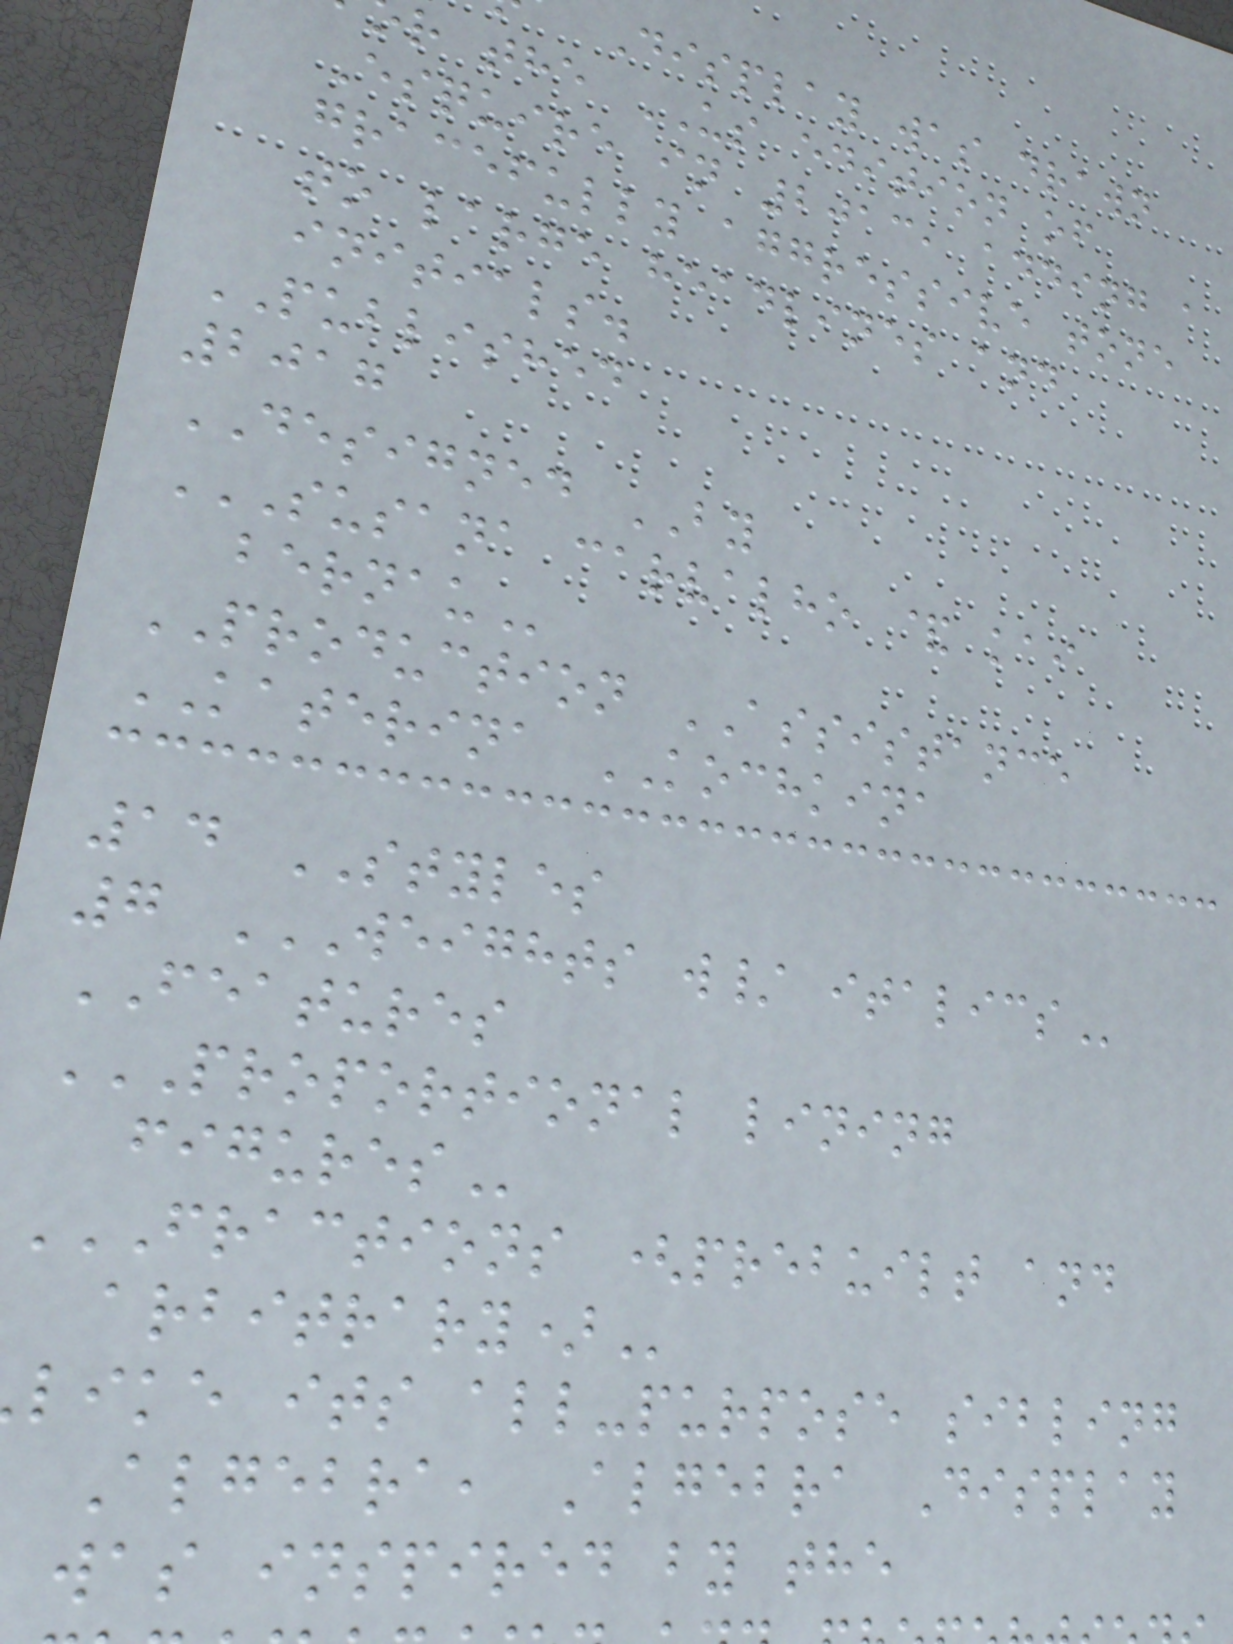Display was drawn
r the US edition of
Esquire in 2013, adding a
gracefully aggressive tone
to large headlines and
initials.
PUBLISHED
2017
DESIGNED BY
SUSANA CARVALHO & KAI
PRODUCTION ASSISTANCE
KATERINA KOCHKINA
14 STYLES
7 WEIGHTS W/ ITALICS
FEATURES
PROPORTIONAL LINING
FRACTIONS (PREBUILT AND
like its all-purpose sibling
Algebra, Algebra Display
was inspired by the
